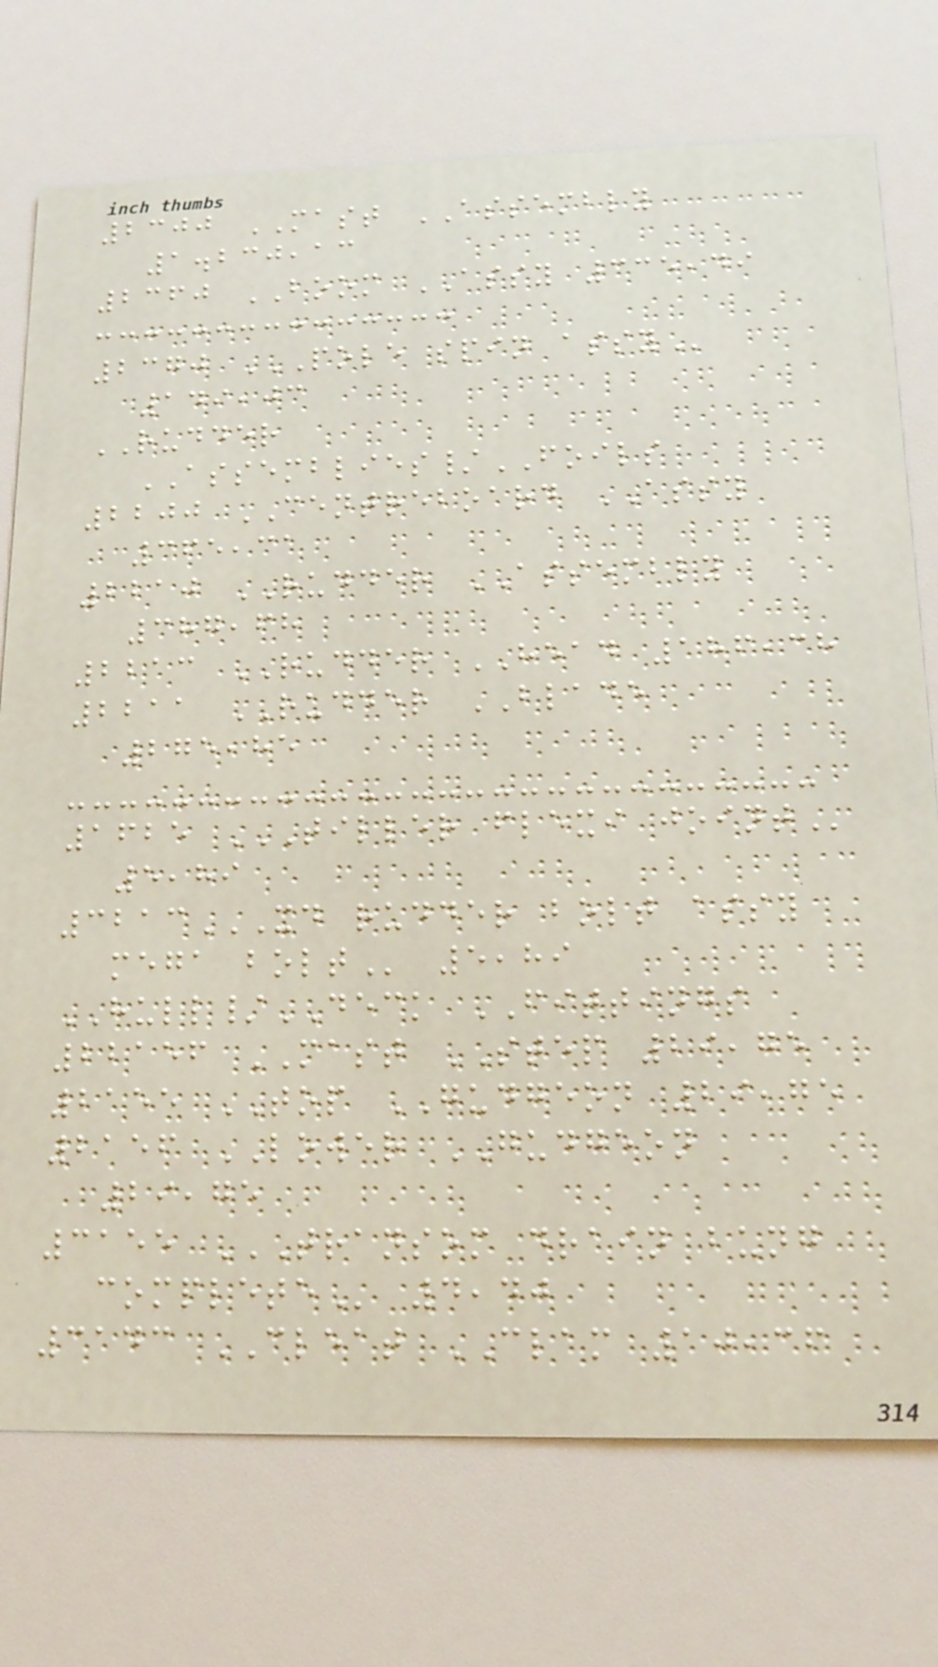2300 MAST ASSEMBLY
1.230,13
2360 BOOM ASSY 335,49
2370 POLE SPIN ASSY
149,03
RUDDER
ASSEMBLIES/FOILS
2200 CENTREBOARD ASSY
365,31
2210 RUDDER ASSEMBLY
387,68
2213 RUDDER HEAD 186,38
2211 RUDDER BLADE
275,85
1625 TILLER FLEXI JOINT
5,89
3213XD RUDDER BOLT ASSY
MEGA BOLT 5,89
HULL/DECK FITTINGS
22156 MAST STEP 29,75
2155 TOP GUDGEON 29,75
2156 LOWER GUDGEON
29,75
3155 TRANSOM DRAIN BUNG
COMPLETE 4,40
3143 CLEAT CLAM 10,36
